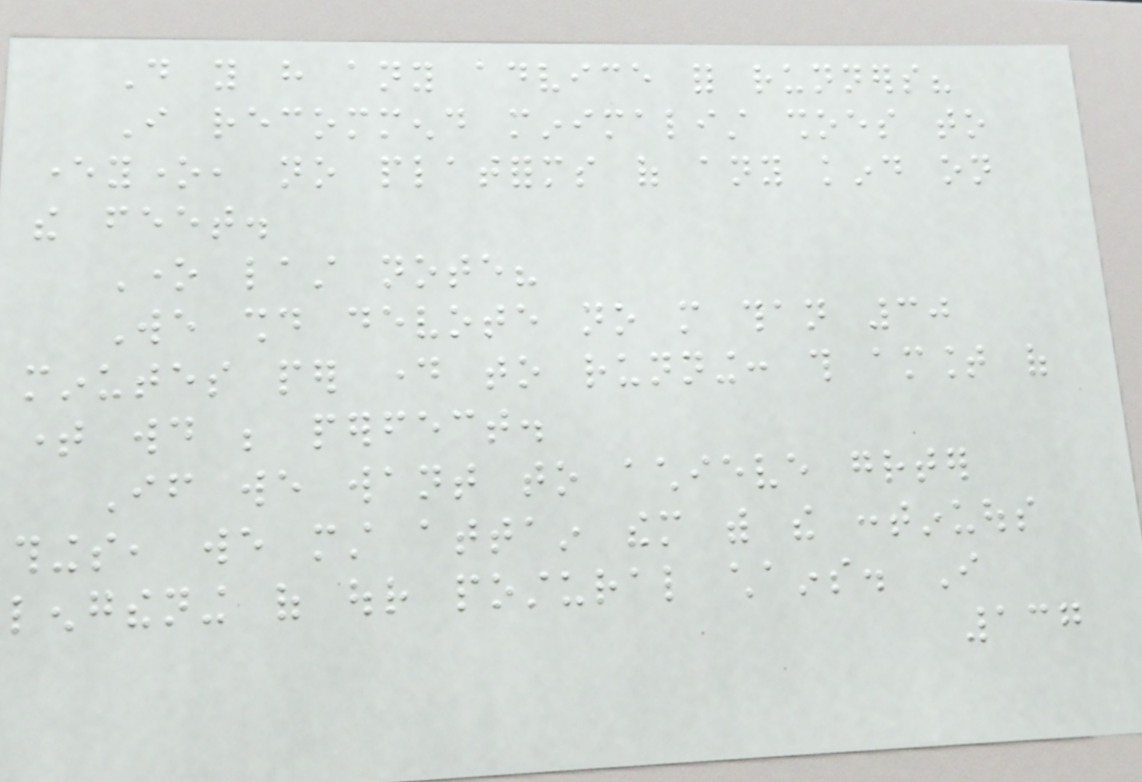Do you have any advice for runners?
I recommend minimalist shoes to
everyone, no platforms of any kind on
the feet.
One last note?
We should devote no more than 30
minutes per day to running: this amount of
time would be perfect.
If we want to achieve greater
things, we must attain them with the continuous
lengthening of our postural chains. I
137
